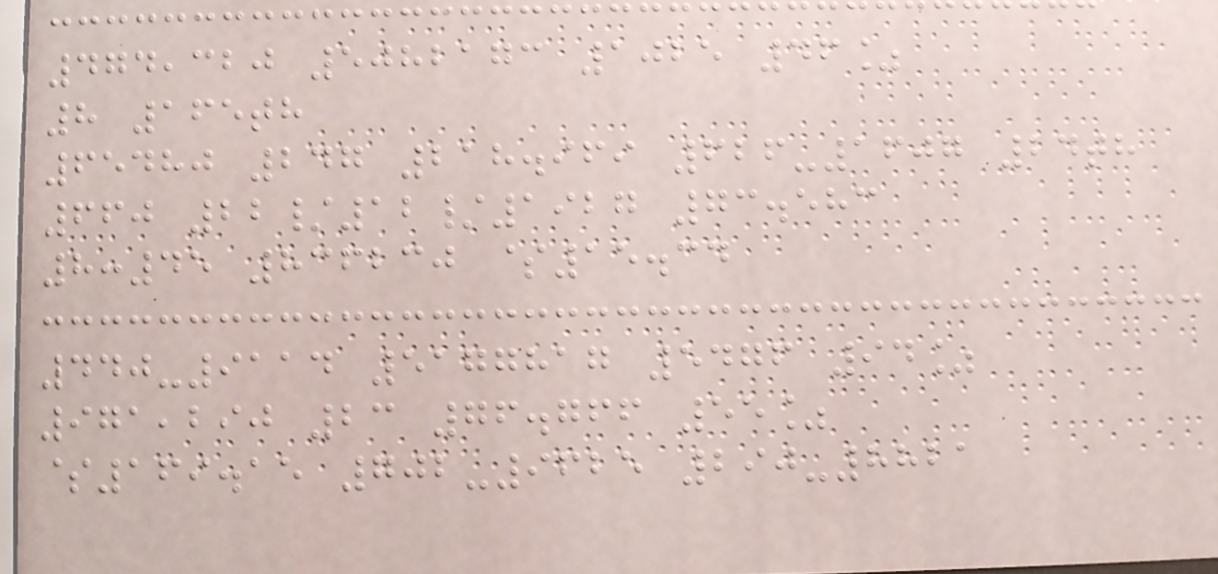474,320 5082173 1025 46%
8 165th
65480 247 218.969 626-1607 24th
660 22/12/1927 73.583
8:45 836230 $15.34
440-9114 5177817 5476 94%
971,290 23 76.766 55%
$169.15 702-9625 290-8821
